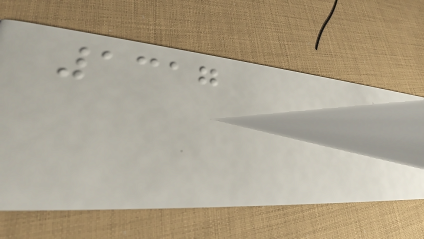1317
